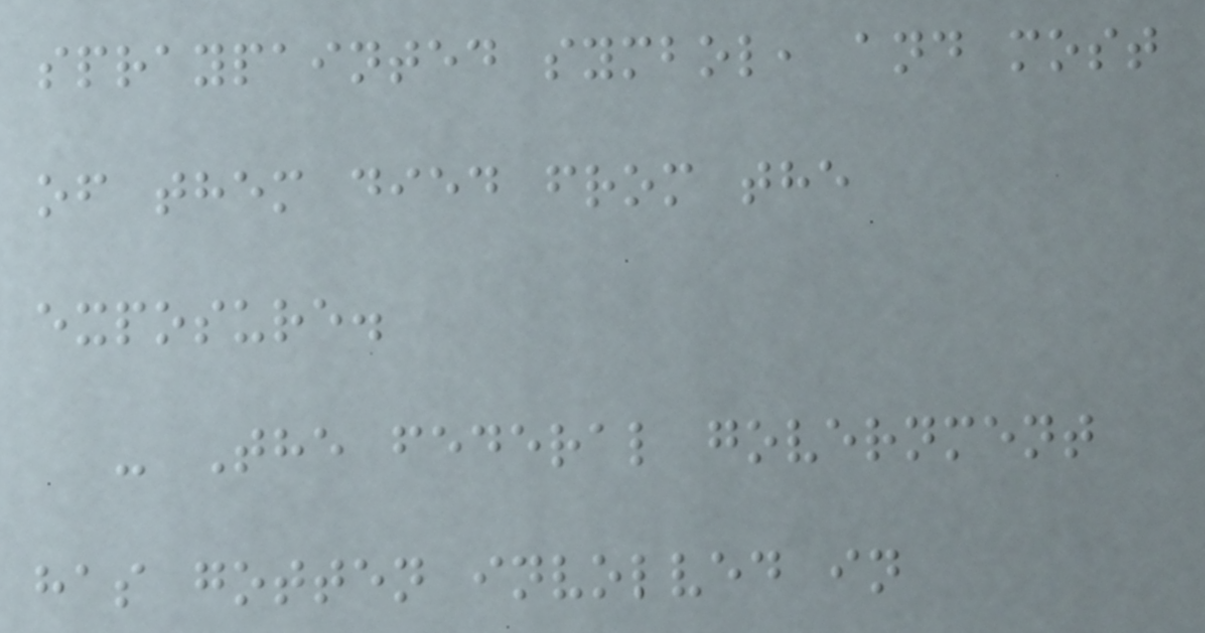spraypainted symbol, and most
of them died from the
exposure.
- The federal government
has gotten involved in
